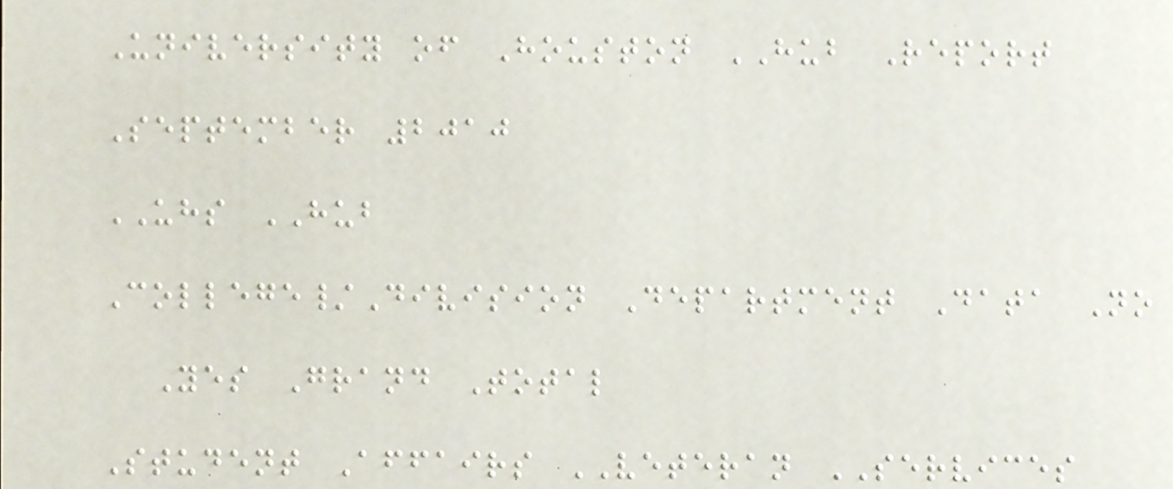University of Houston HUB Report
September 2010
UHS HUB
College/Division Department Data No
Yes Grand Total
Student Affairs VETERAN SERVICES
